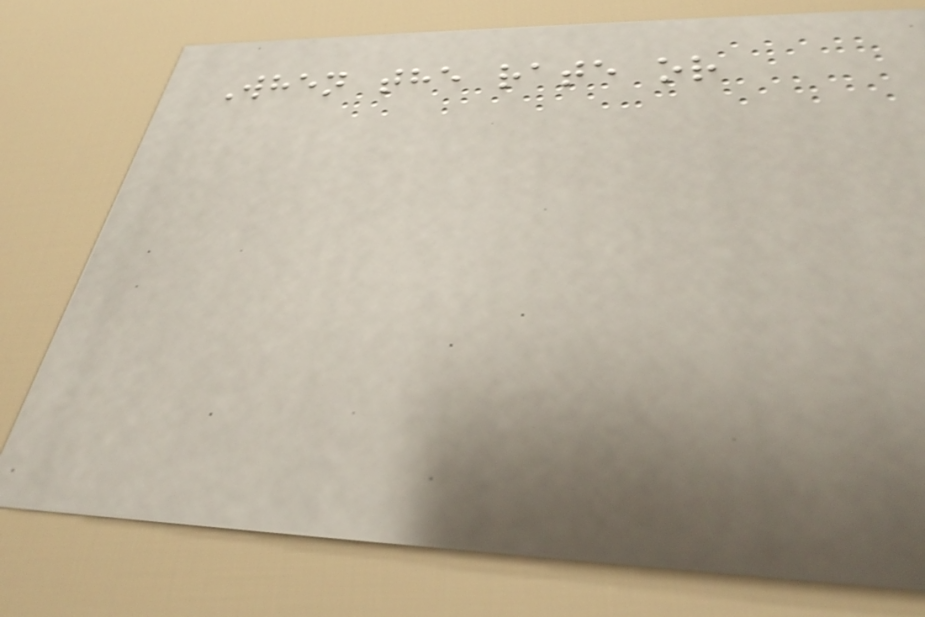When the rate or
